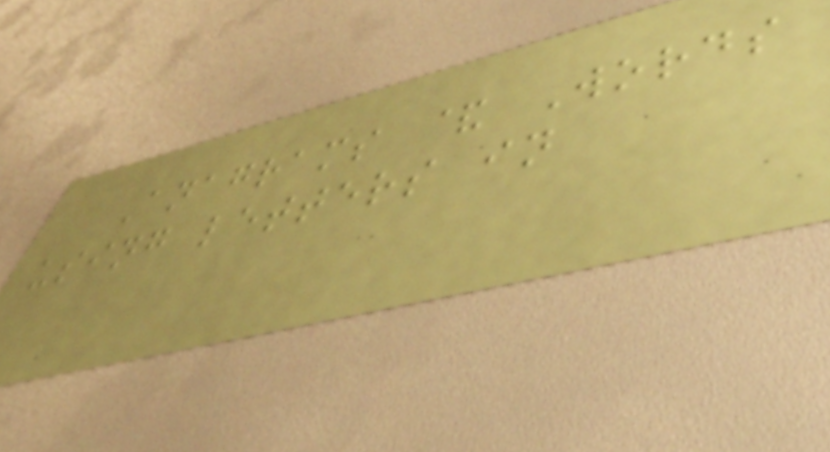Anagrams & Words
using letters in
